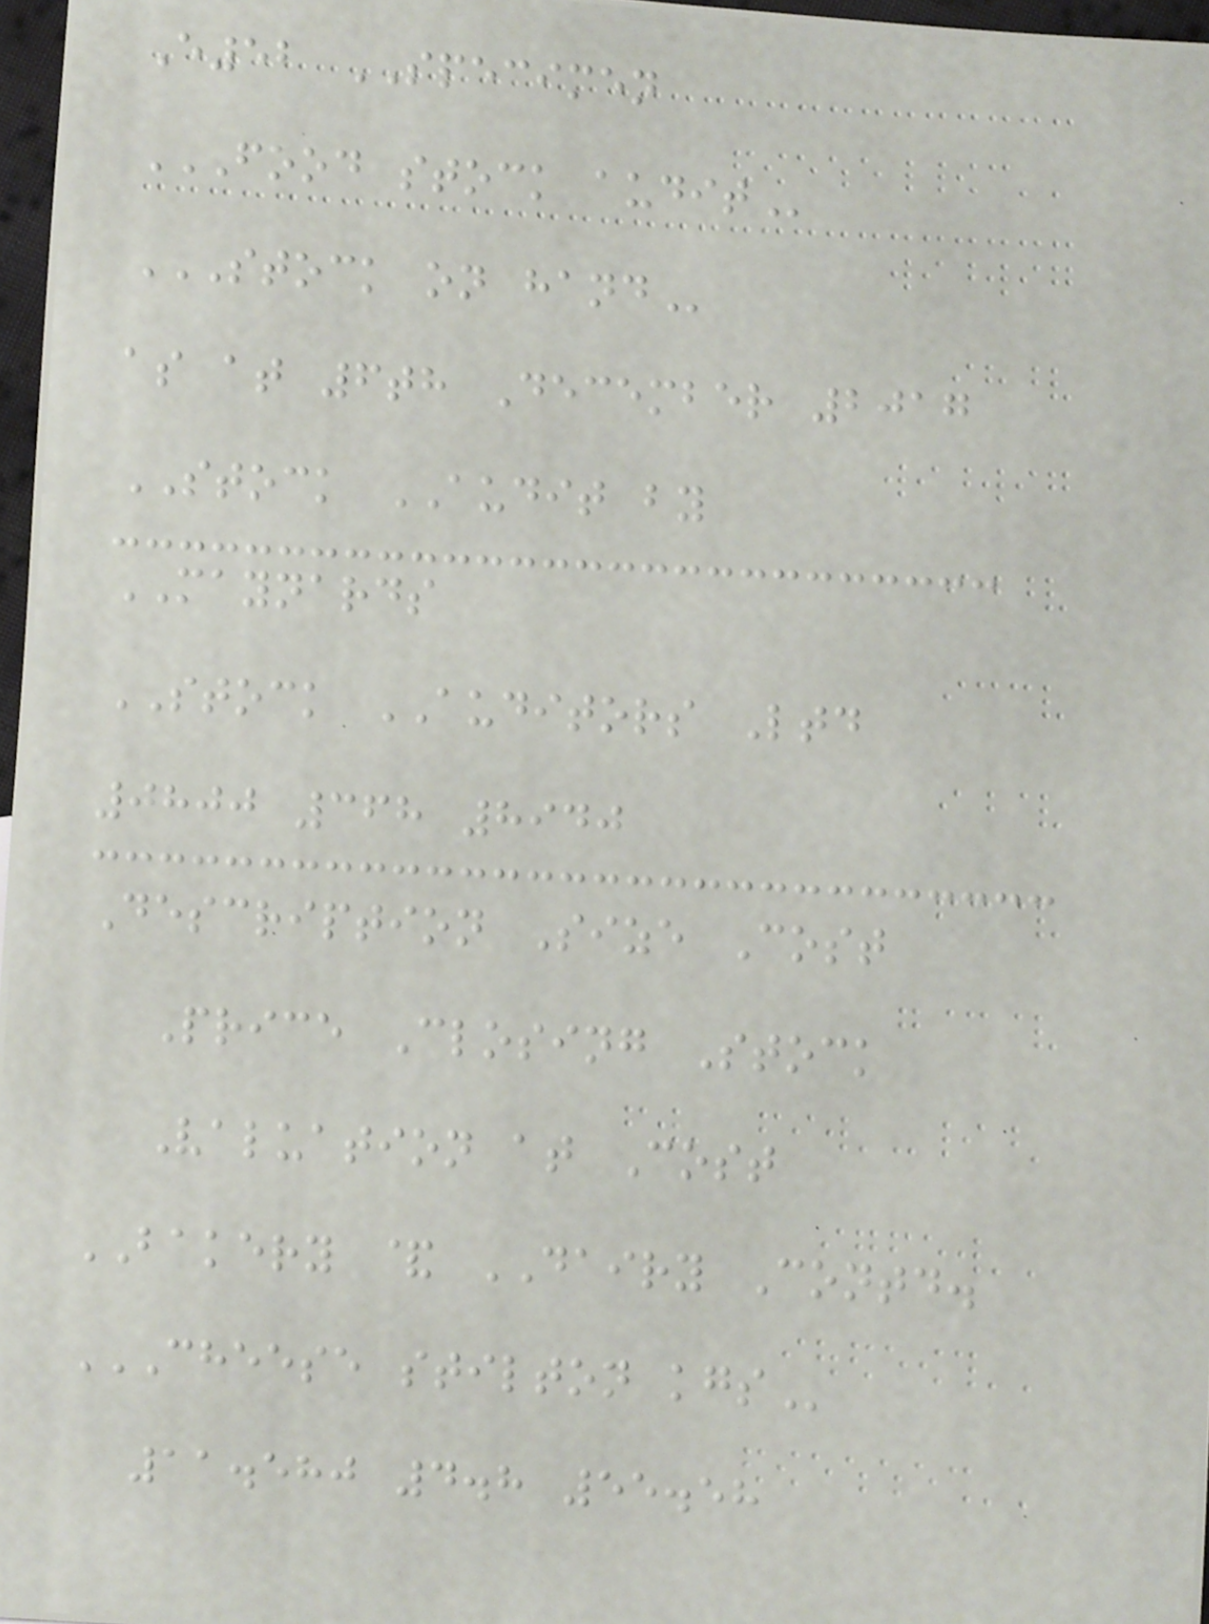E52 SPECIMEN
FOOD STOCK AUDIT
STOCK ON HAND
as at 6th December 2017
STOCK AUDIT by
MAYNARDS
STOCK AUDITORS Ltd
0800 368 8940
Description Size Cost
Price Closing Stock
Valuation at Cost
BAKERY & DAIRY Contd.
CHEESE STILTON KGS
11.580 4.8 55.58
